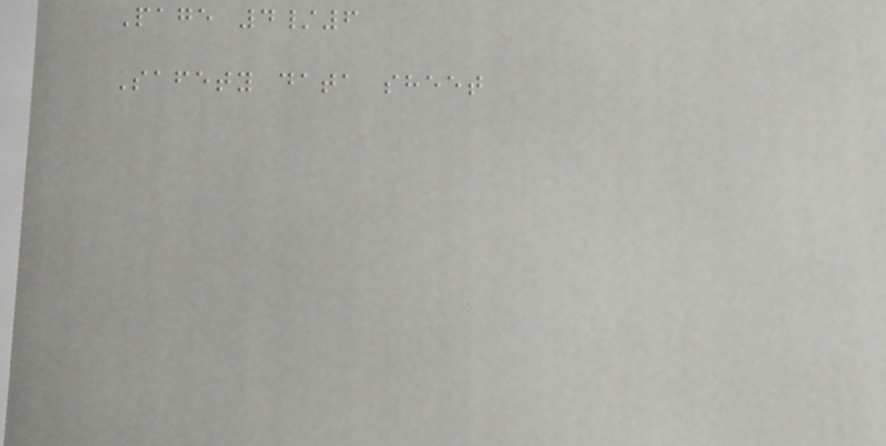Page 4/6
Safety data sheet
